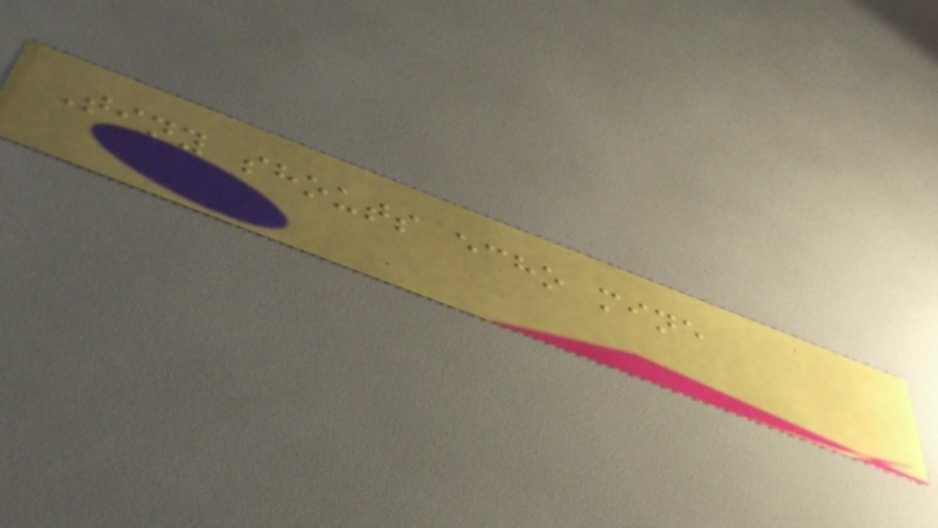Tiny shouts echo mine
